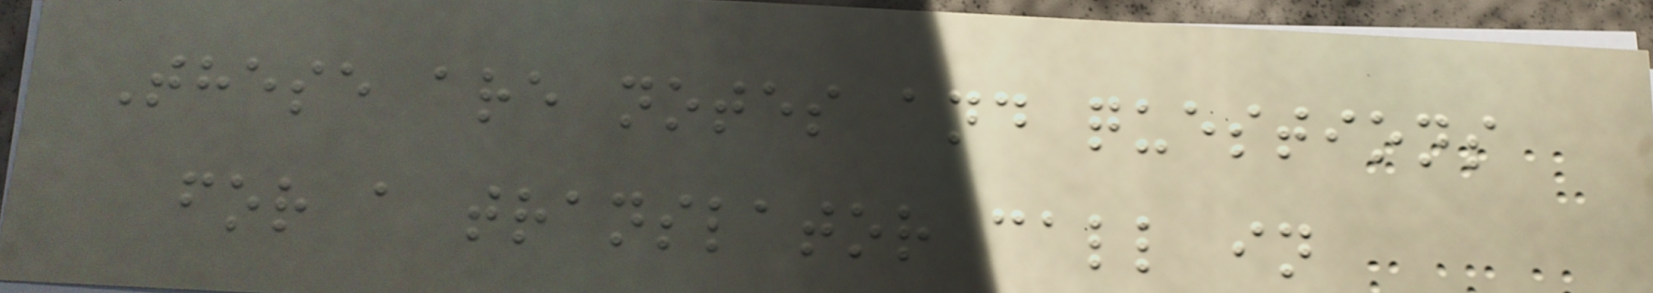These are notes and questions
for a translator call in
